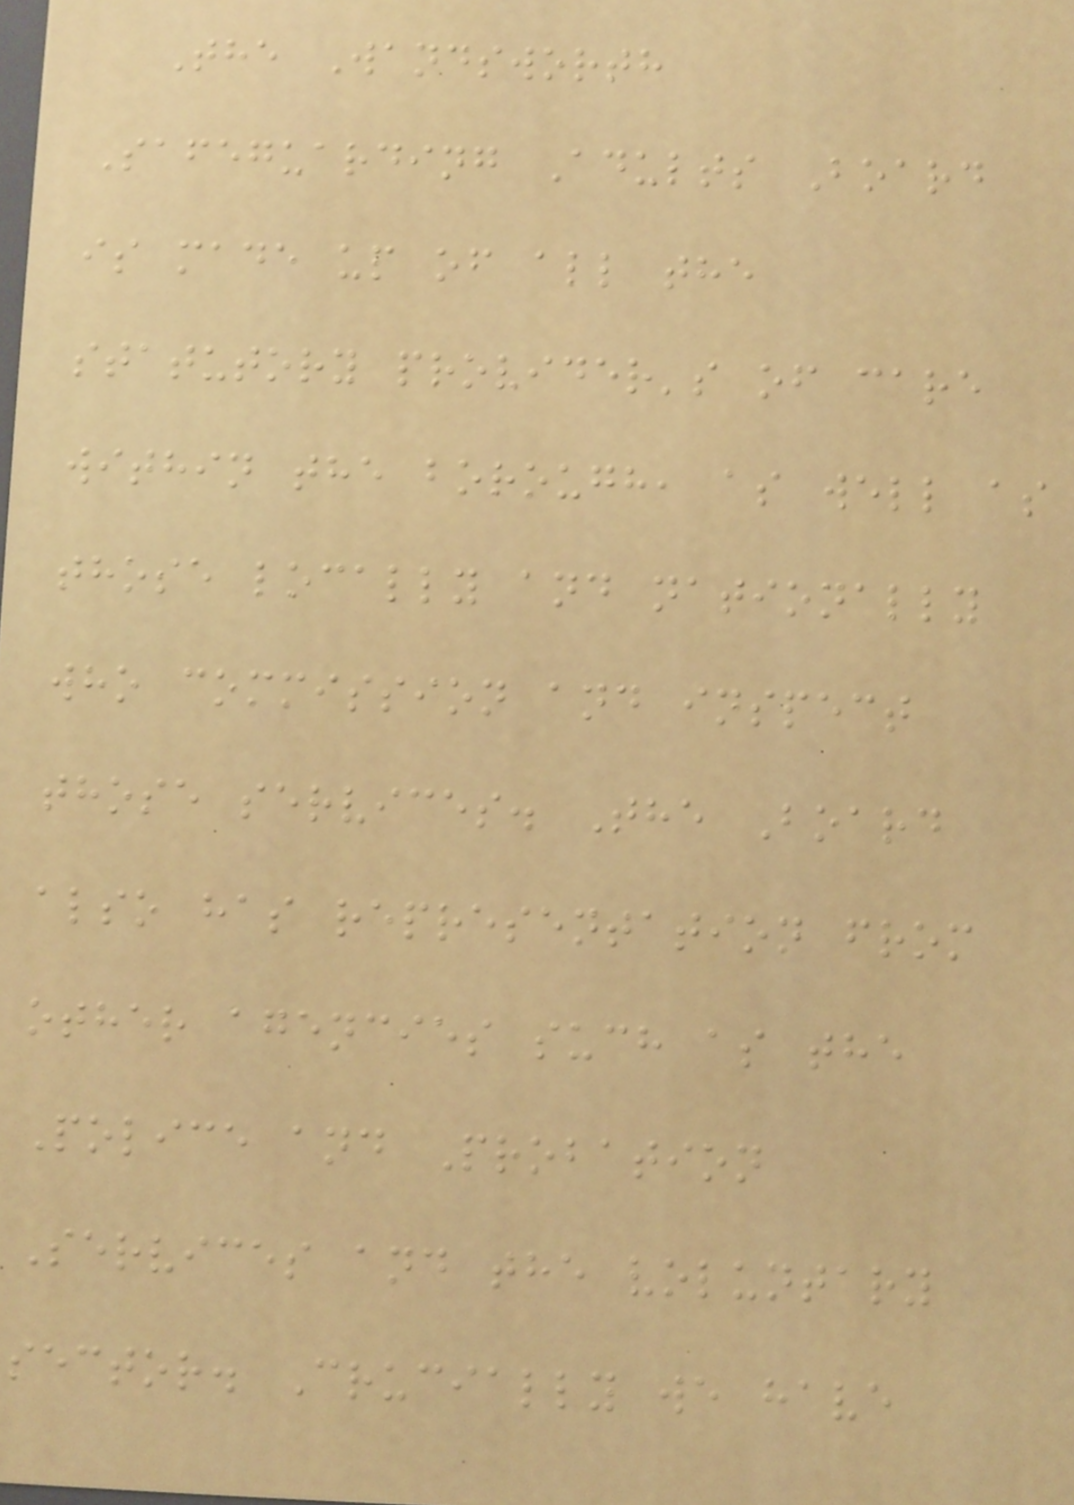The Wandsworth
Safeguarding Adults Board
is made up of all the
statutory provider's of care
within the borough, as well as
those locally and nationally
who commission and inspect
those services. The Board
also has representation from
other agencies such as the
Police and Probation
Services and the voluntary
sector. Crucially we have
